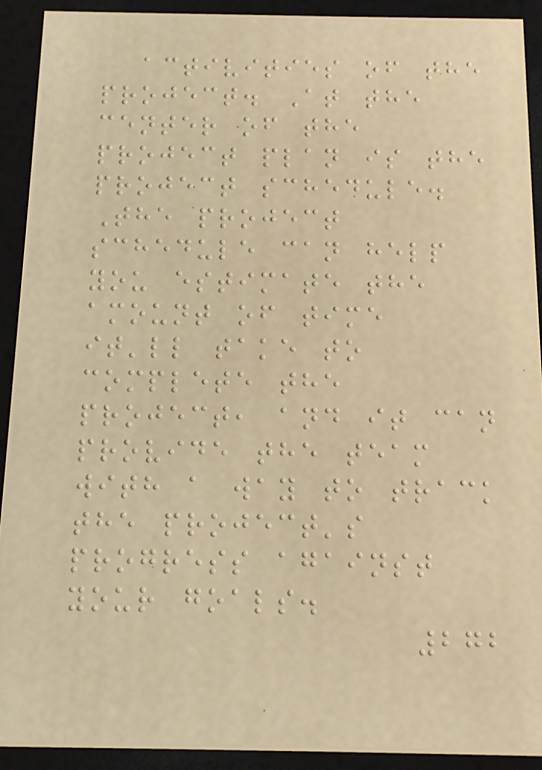activities of the
project. At the
center of the
project plan is the
project schedule.
The project
schedule can help
you estimate the
amount of time
it'll take to
complete the
project, and it can
provide the team
with a way to track
the project's
progress against
your goals.
272
